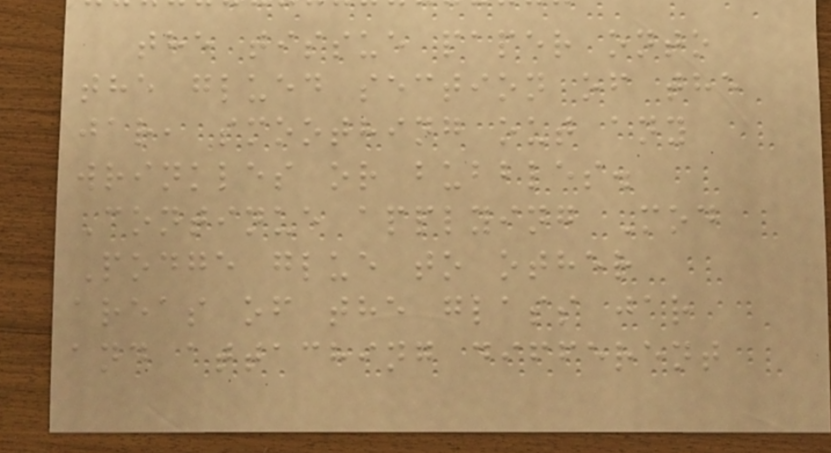the tissue paper onto
the glued section of the
jar, smoothing out any
wrinkles or bubbles.
Continue applying Mod
Podge glue to other
areas of the glass jar
and attaching different
